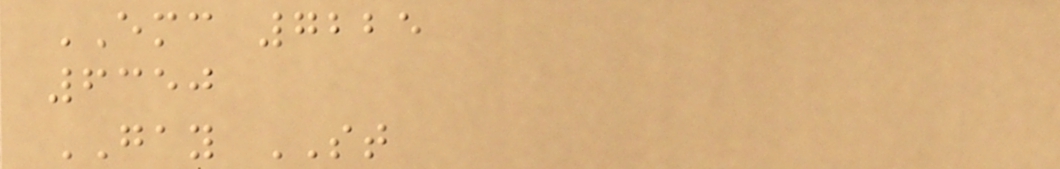EMC 7225
6350
GAY ST
